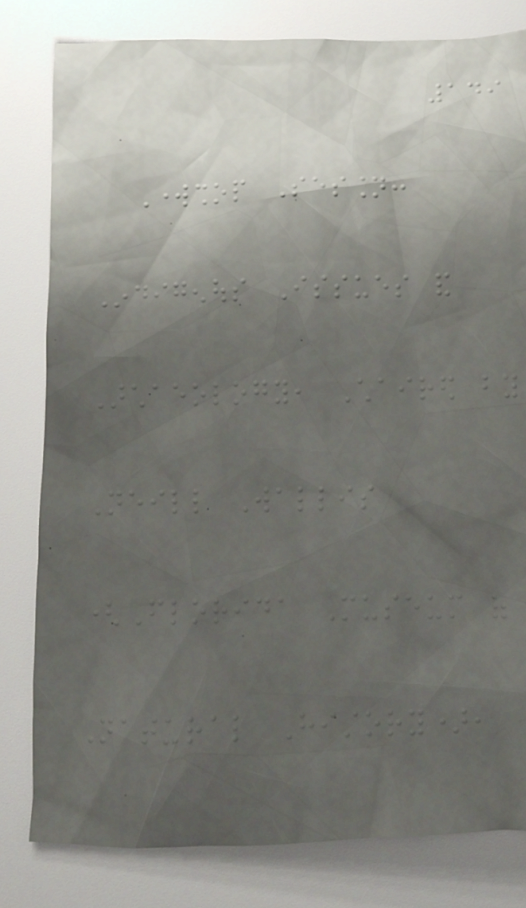149
Workshop Session:
Indigenous Issues and
Archaeology, Chaired by
Neill Wallis
(Florida Museum of
Natural History),
